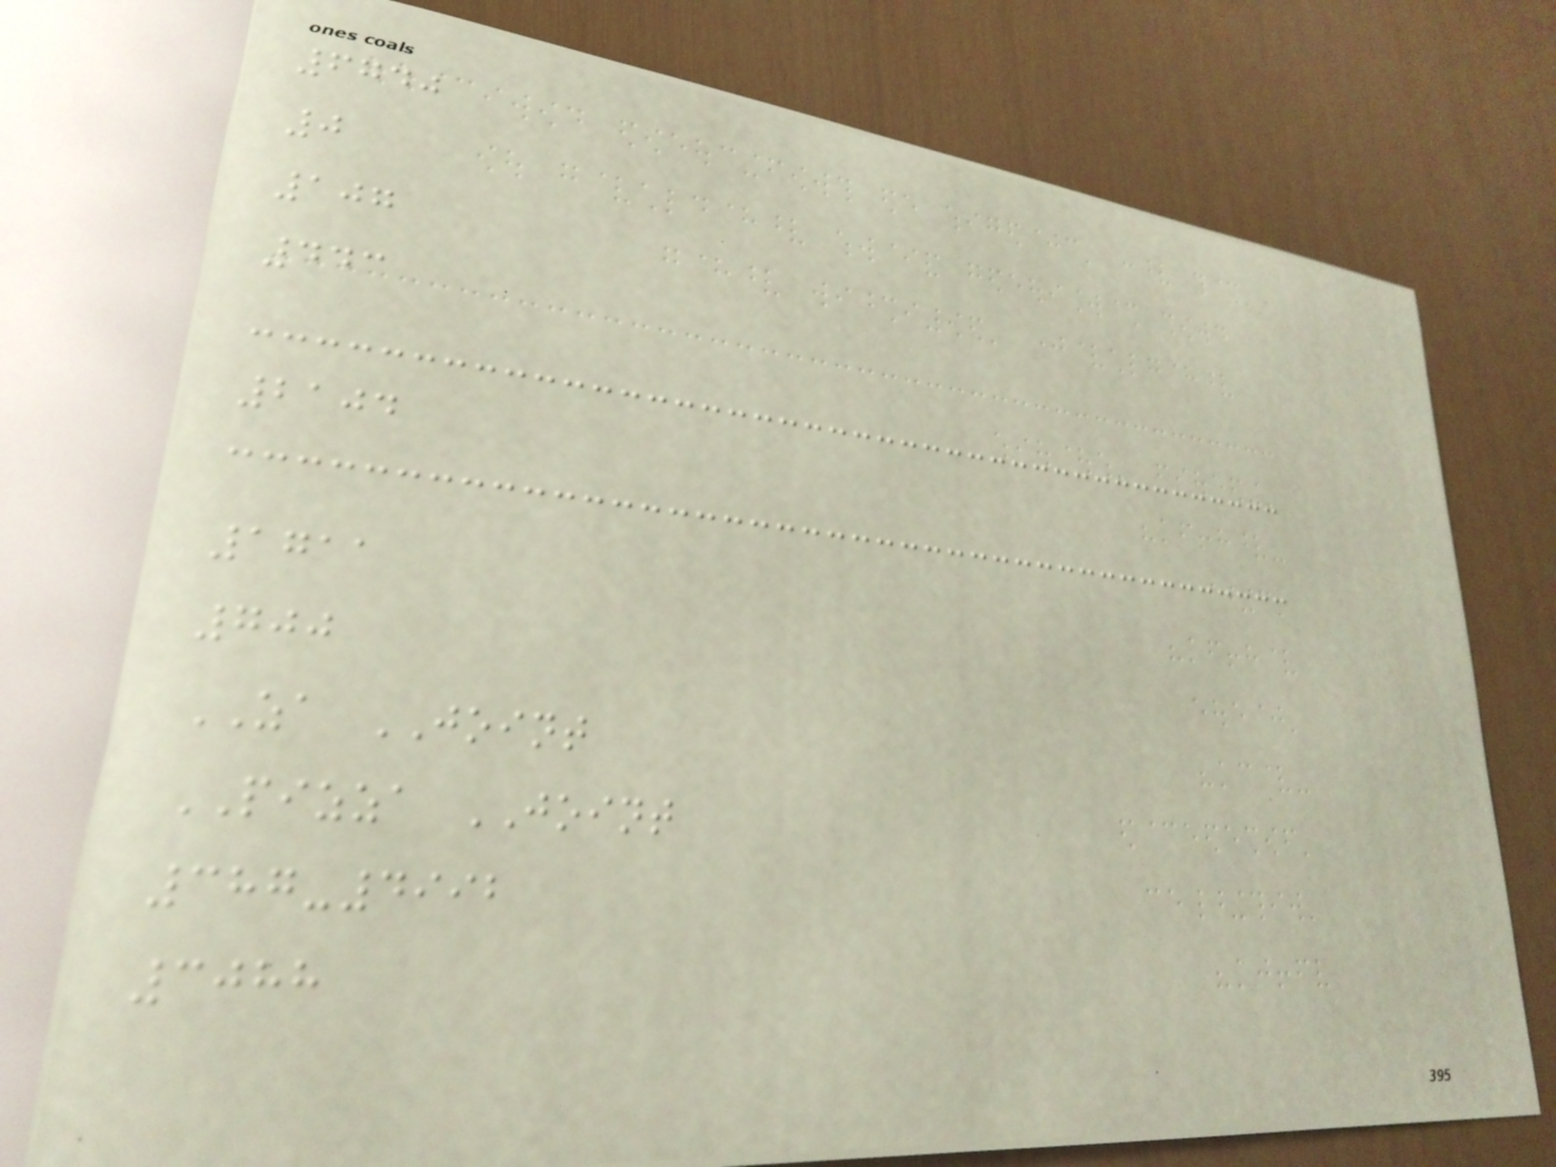6740
0
107
443
2104
1711
700
ZA JOINT
PIZZA JOINT
387-4992
3088
